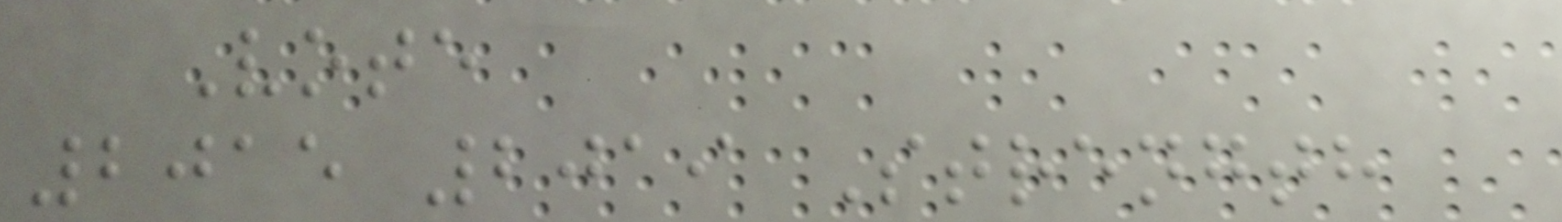Vote
2015 2019 Strength
